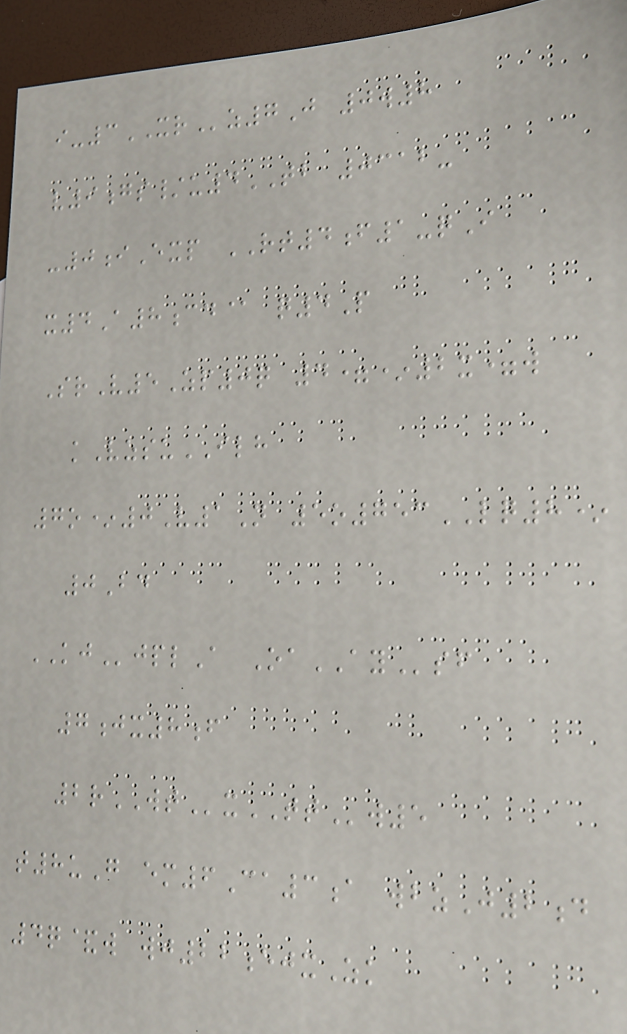i-3XRz7J 0w8
v9gs/u4TB 0312-
-0iExp RT4f1-qI
x4A8cd@ q4P
SrV5Zp0q 4=*2x=w
kVzsuILH
7o*0V1N 5o753LQ8*
0Bd
KJjplA OaAYsf
7jx8f
2rWTxTTw5
t8uG em6Ca3a wbzJ2d
4q&w wj22ejxZk
